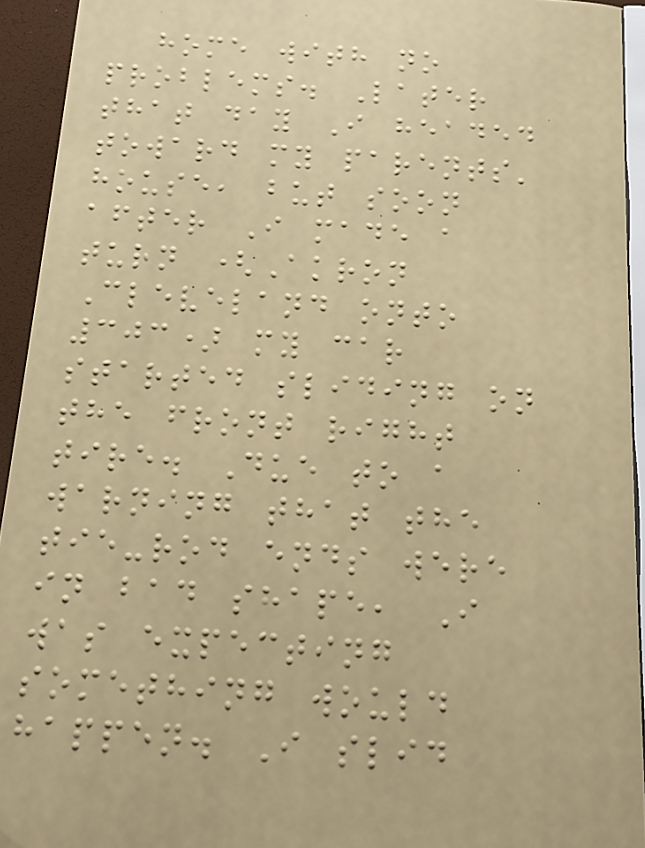home with no
problems. Later
that day I headed
toward my parents'
house, but soon
after I made a
turn (Akron
Cleveland onto
303) my car
started sliding on
the front right
tire. Due to a
warning that the
tie-rod ends were
in bad shape, I
was expecting
something would
happen. I slid
